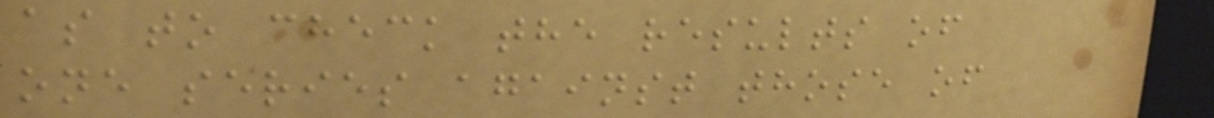as to check the results of
one series against those of
